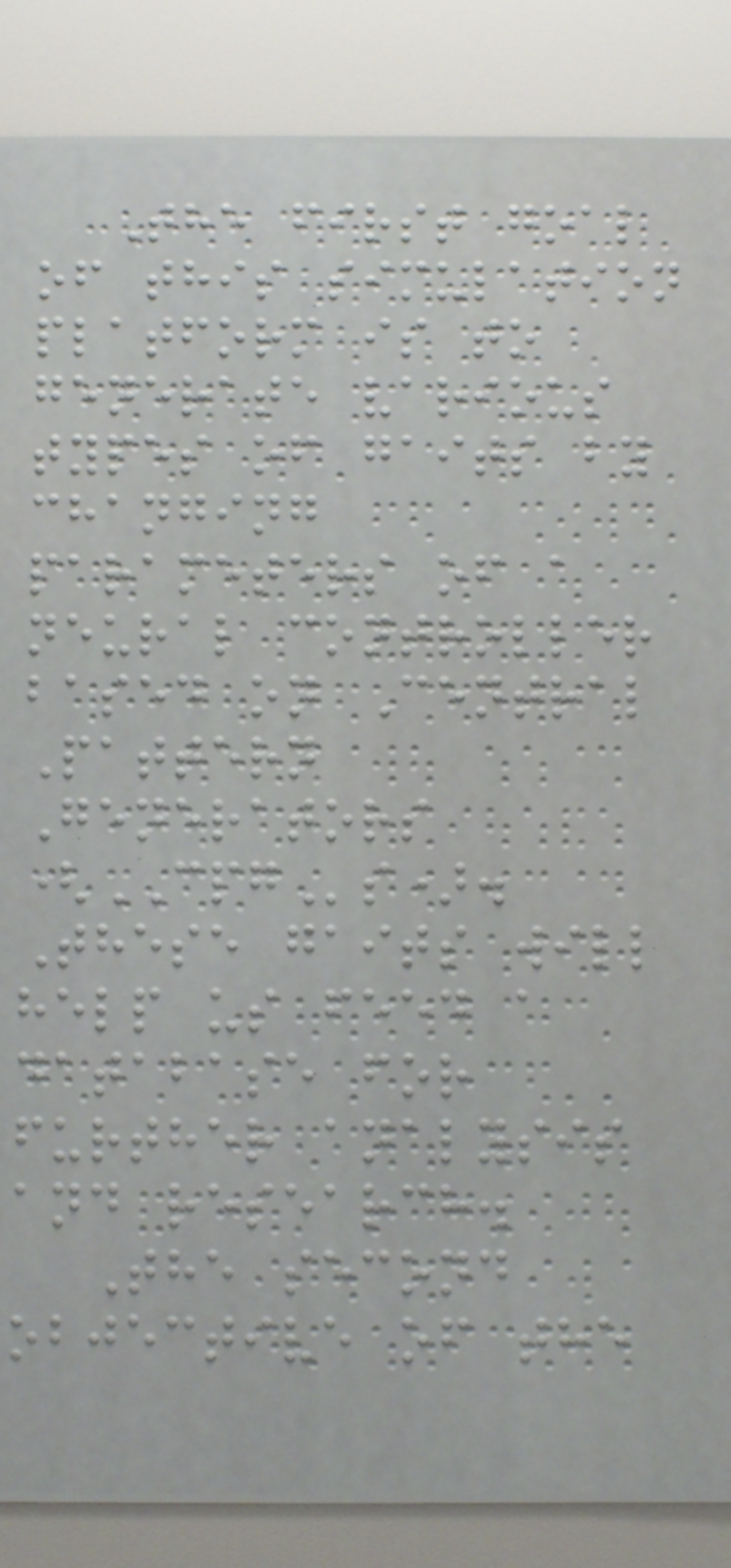The first goal
of this simulation
platform is to
generate various
types of gaits by
changing
parameters of a
neural controller
based on Central
Pattern
Generators
(CPGs).
These gaits will
help us feed a
database for
further analysis
and research.
The second
objective of the
